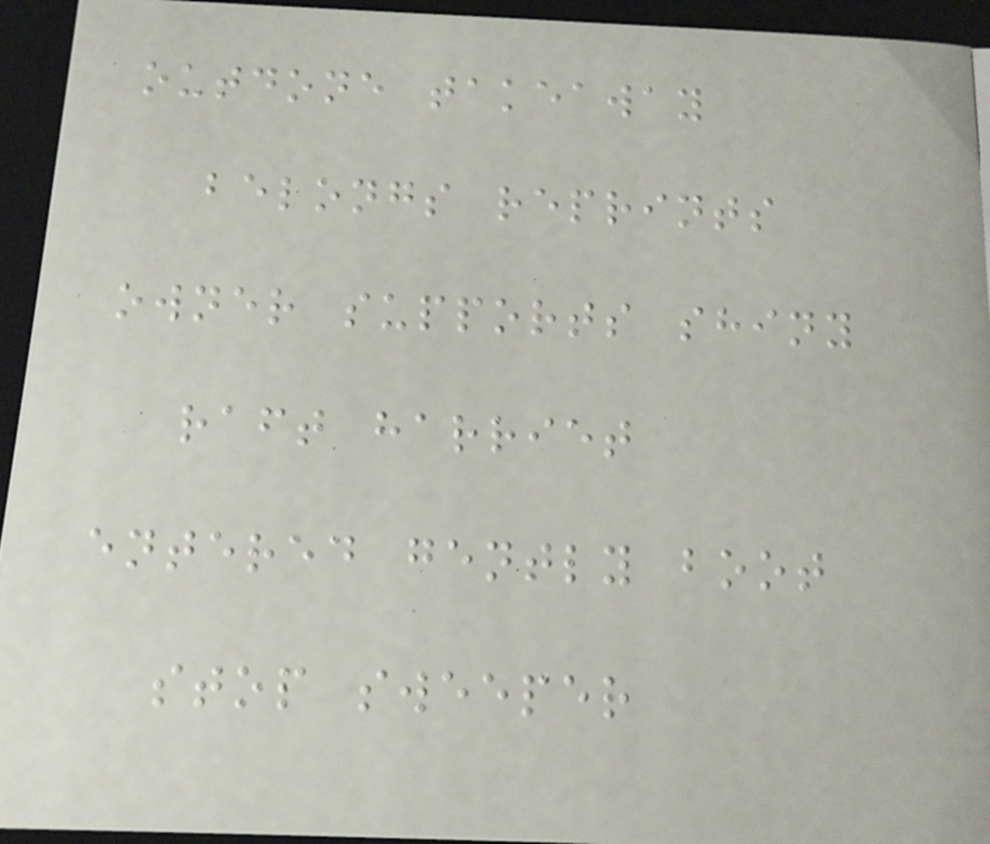outdone takeaway
belongs reprints
owner supports shiny
raft harriet
entered gently boot
stop sweeper
